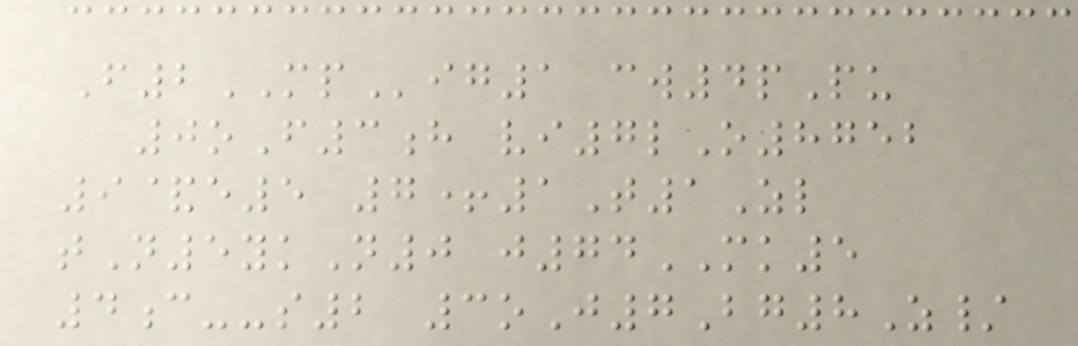F2MPig1 cw4pPu
0oF3h vi7lO8752
9&e5 7+1T1Zl
tN5ykN0 j74MK5
4c--s2 3oJ7Bg8Z/
